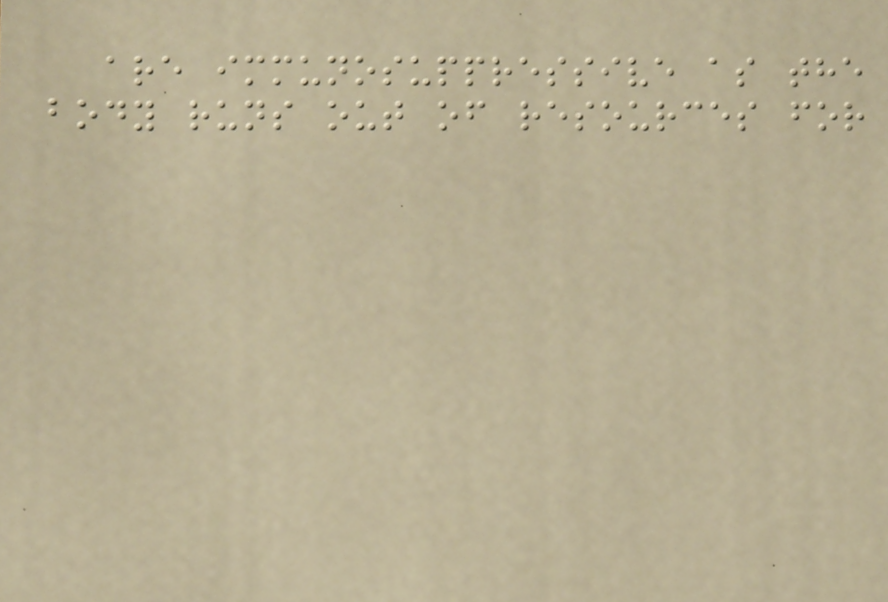are immunosuppressive as the
body runs out of resources for
